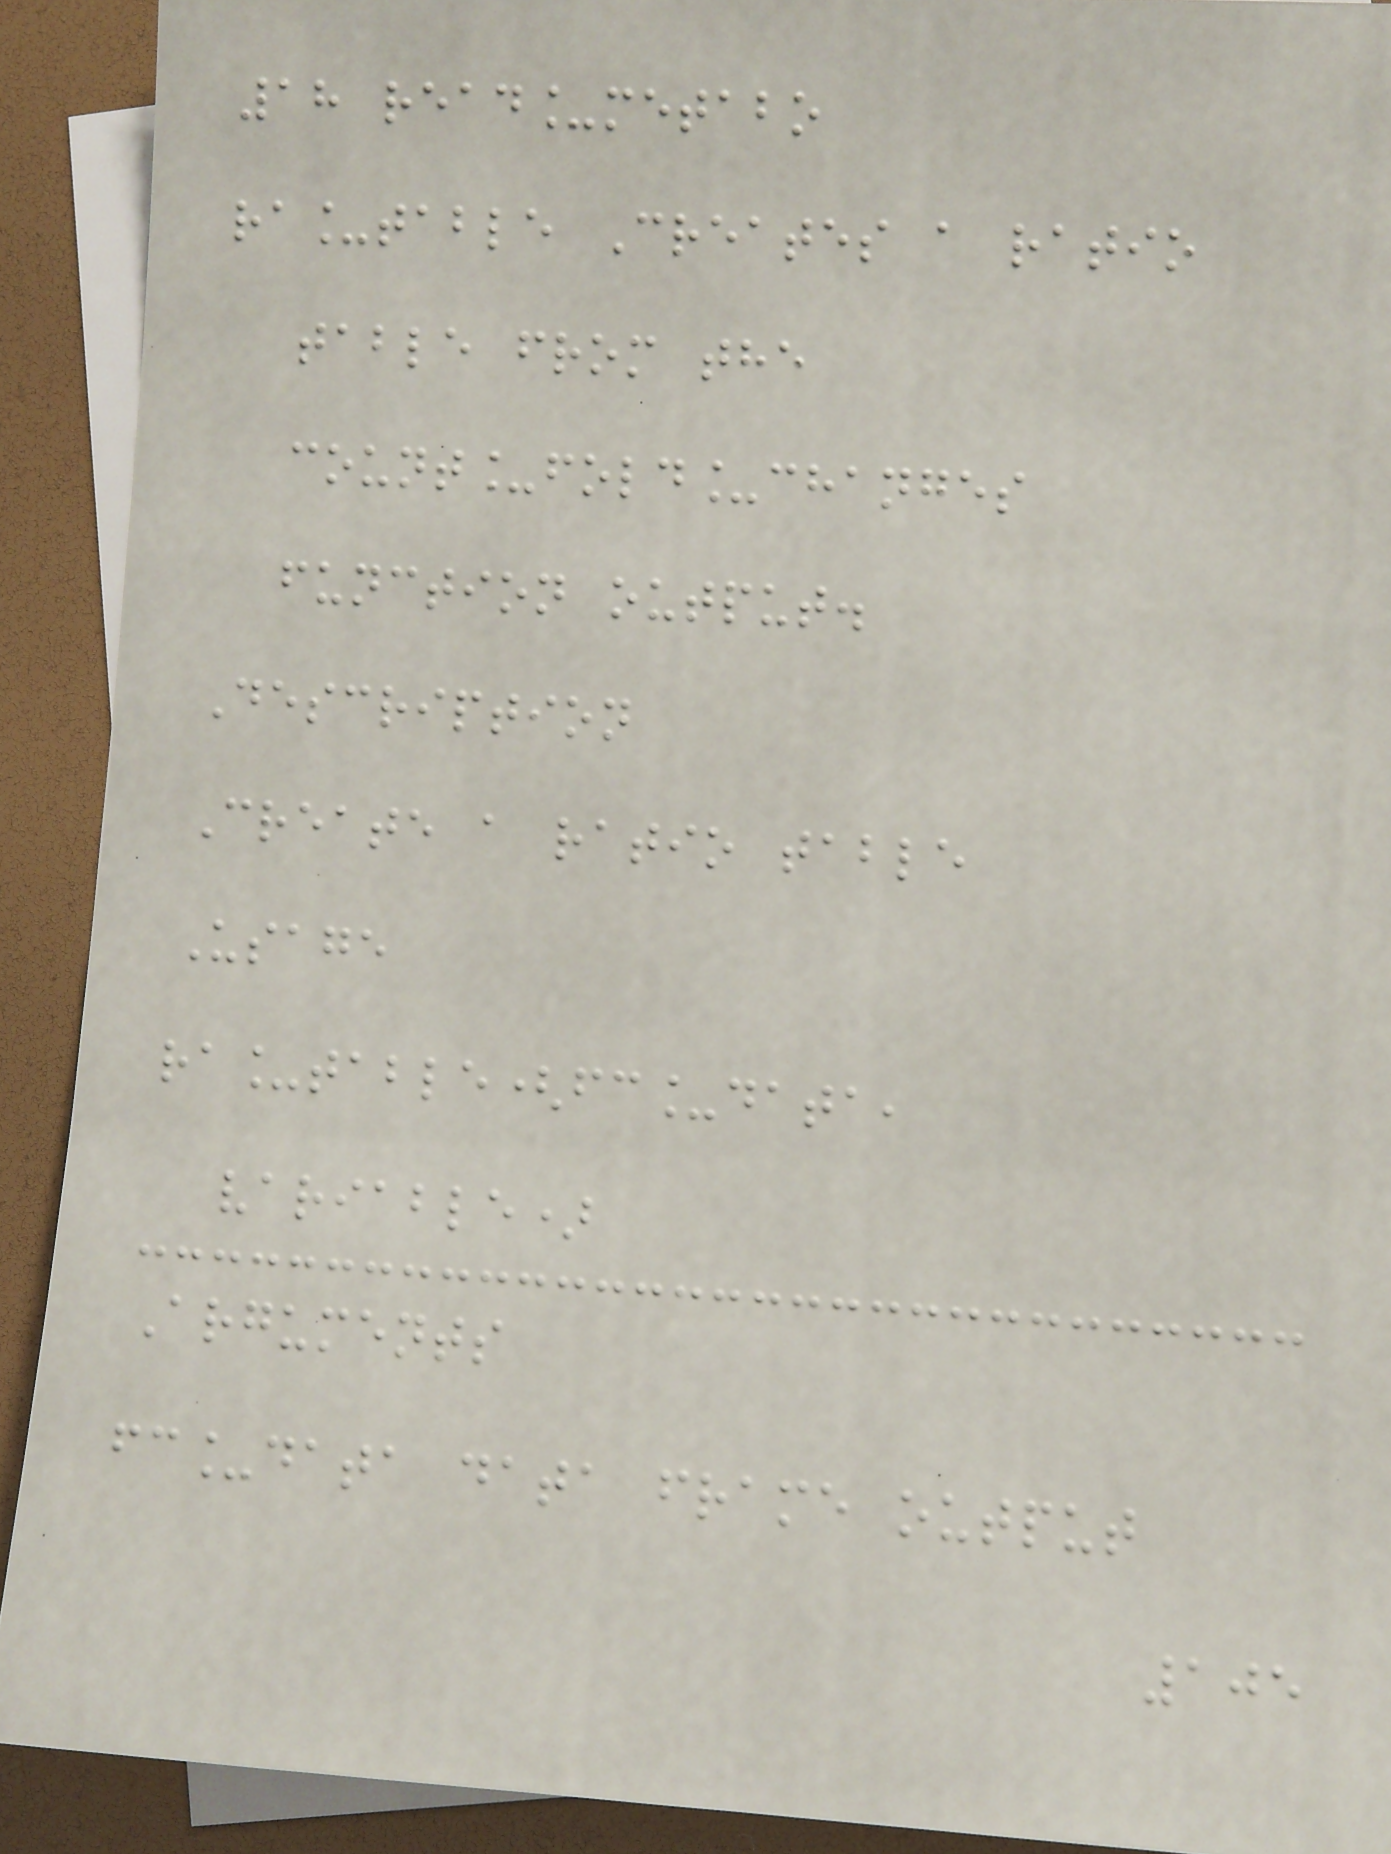18 read_metabo
ra_table Creates a ratio
table from the
count_fold_changes
function output.
Description
Create a ratio table
Usage
ra_table(fc_data,
variable)
Arguments
fc_data data frame output
105
